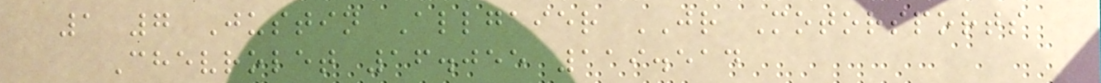1 7 Justin Allgaier JR Motorsports
Chevrolet 16.055 119.514
